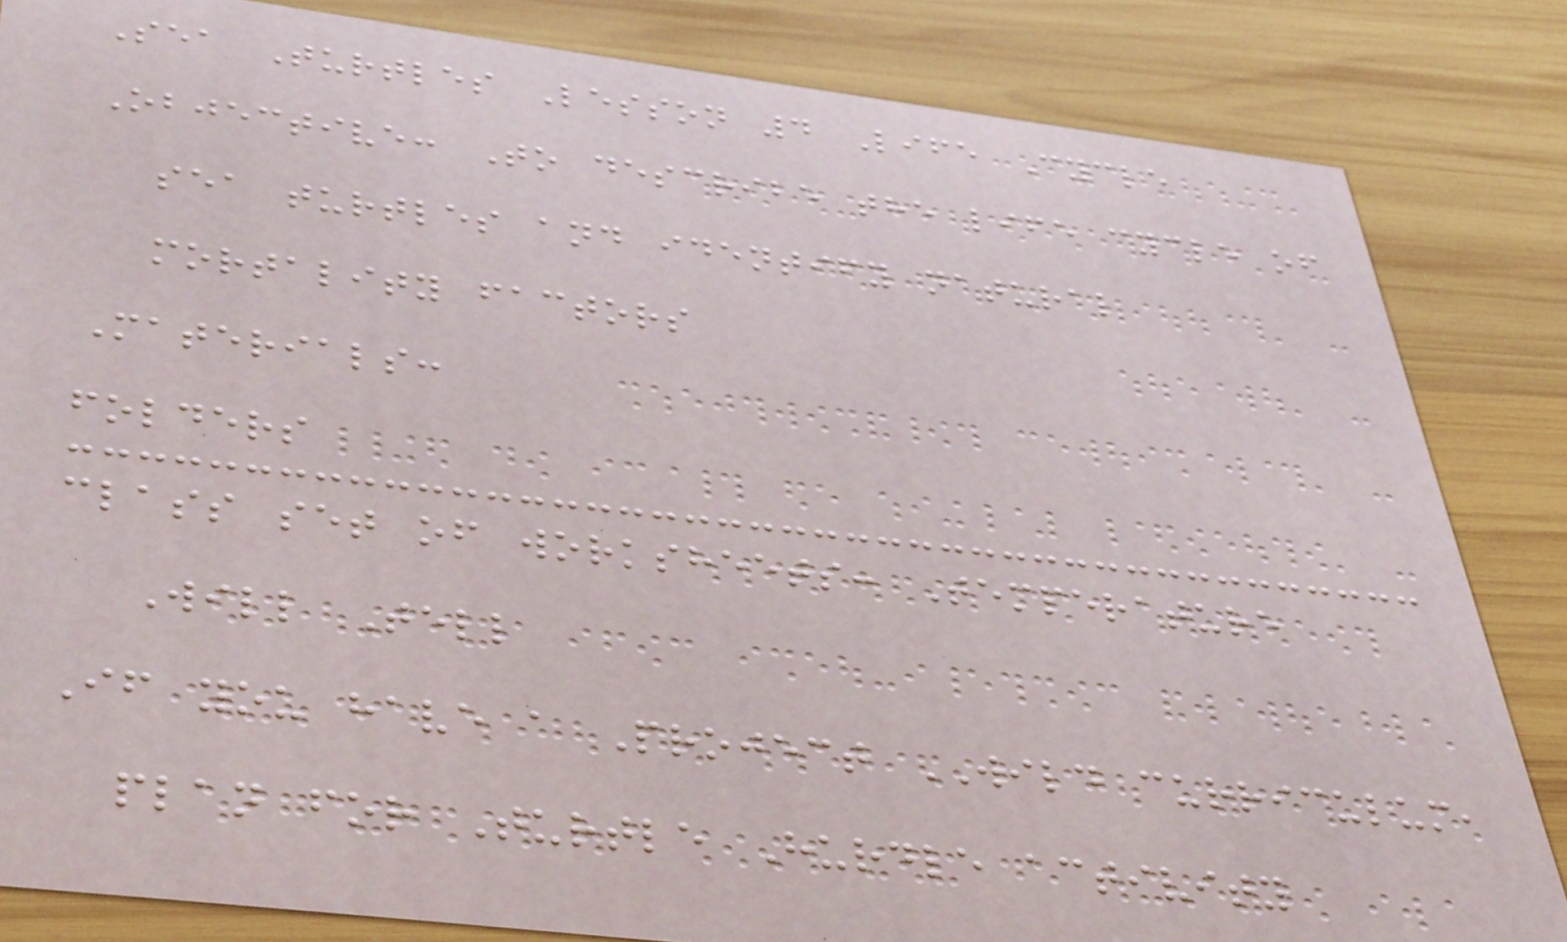Sea Turtles Lesson 4 Life Cycle
Objective: To describe the life cycle of
sea turtles and identify natural
mortality factors
Materials:
folders
class set of worksheets: Temperature
Will Tell
If you have a Project WILD curriculum,
plan for Turtle Hurdle activity
